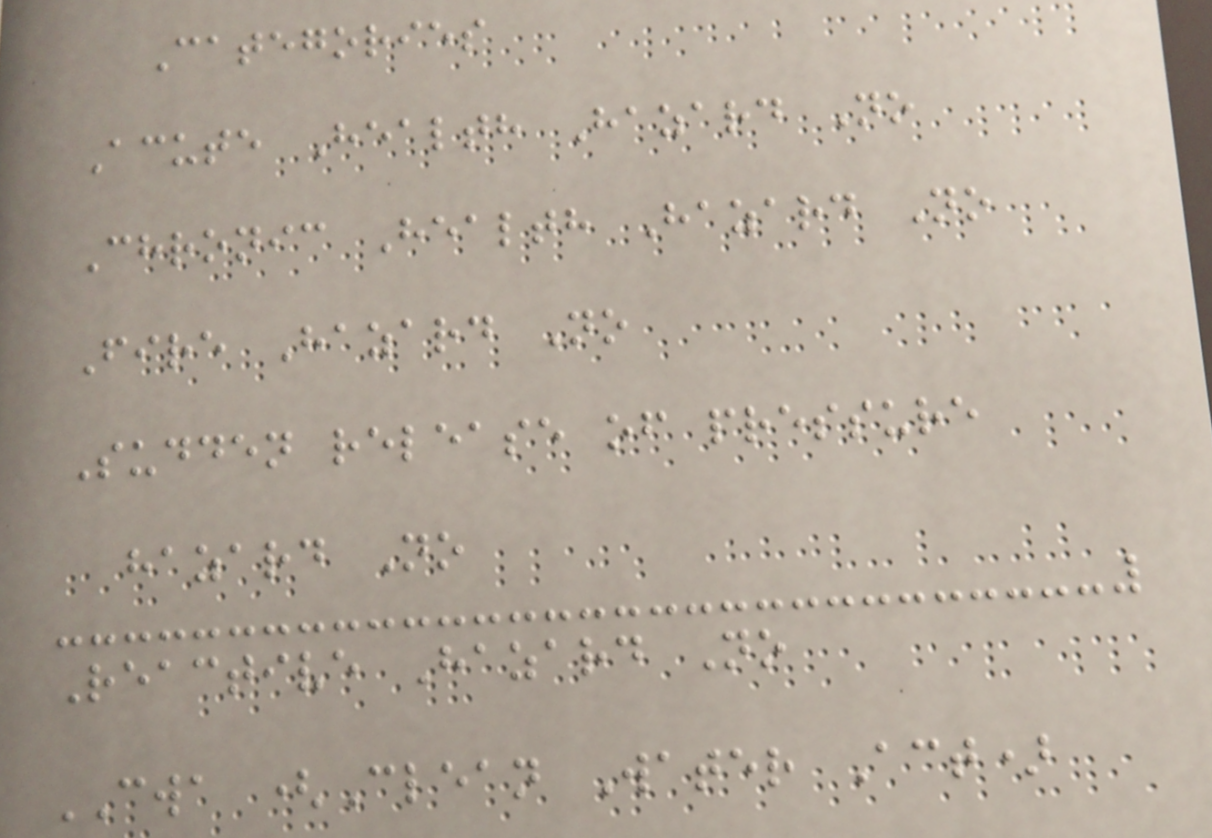Categories
Acute Health Hazard No
Chronic Health Hazard No
Fire Hazard No
Sudden release of pressure
hazard No
Reactive Hazard No
CWA (Clean Water Act)
